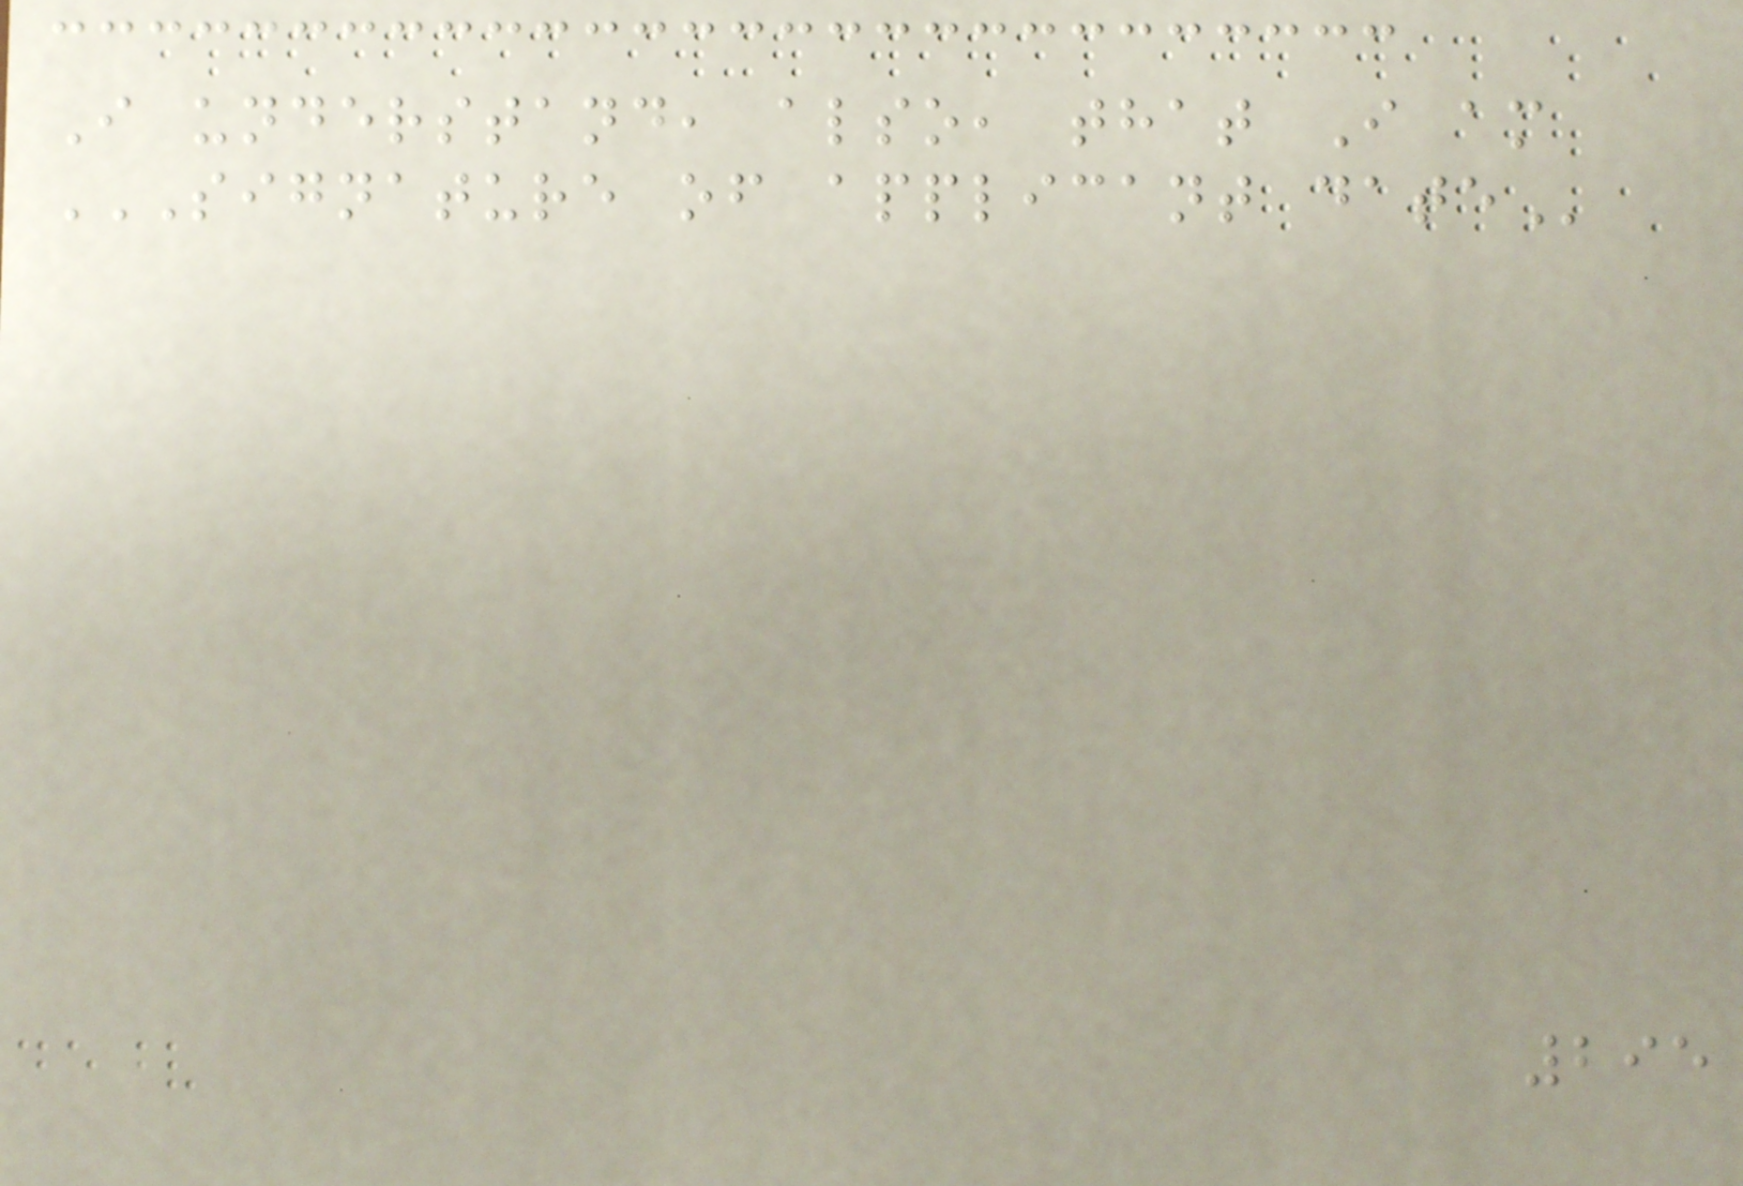I understand, also, that I am
SIGNATURE OF APPLICANT DATE
295
